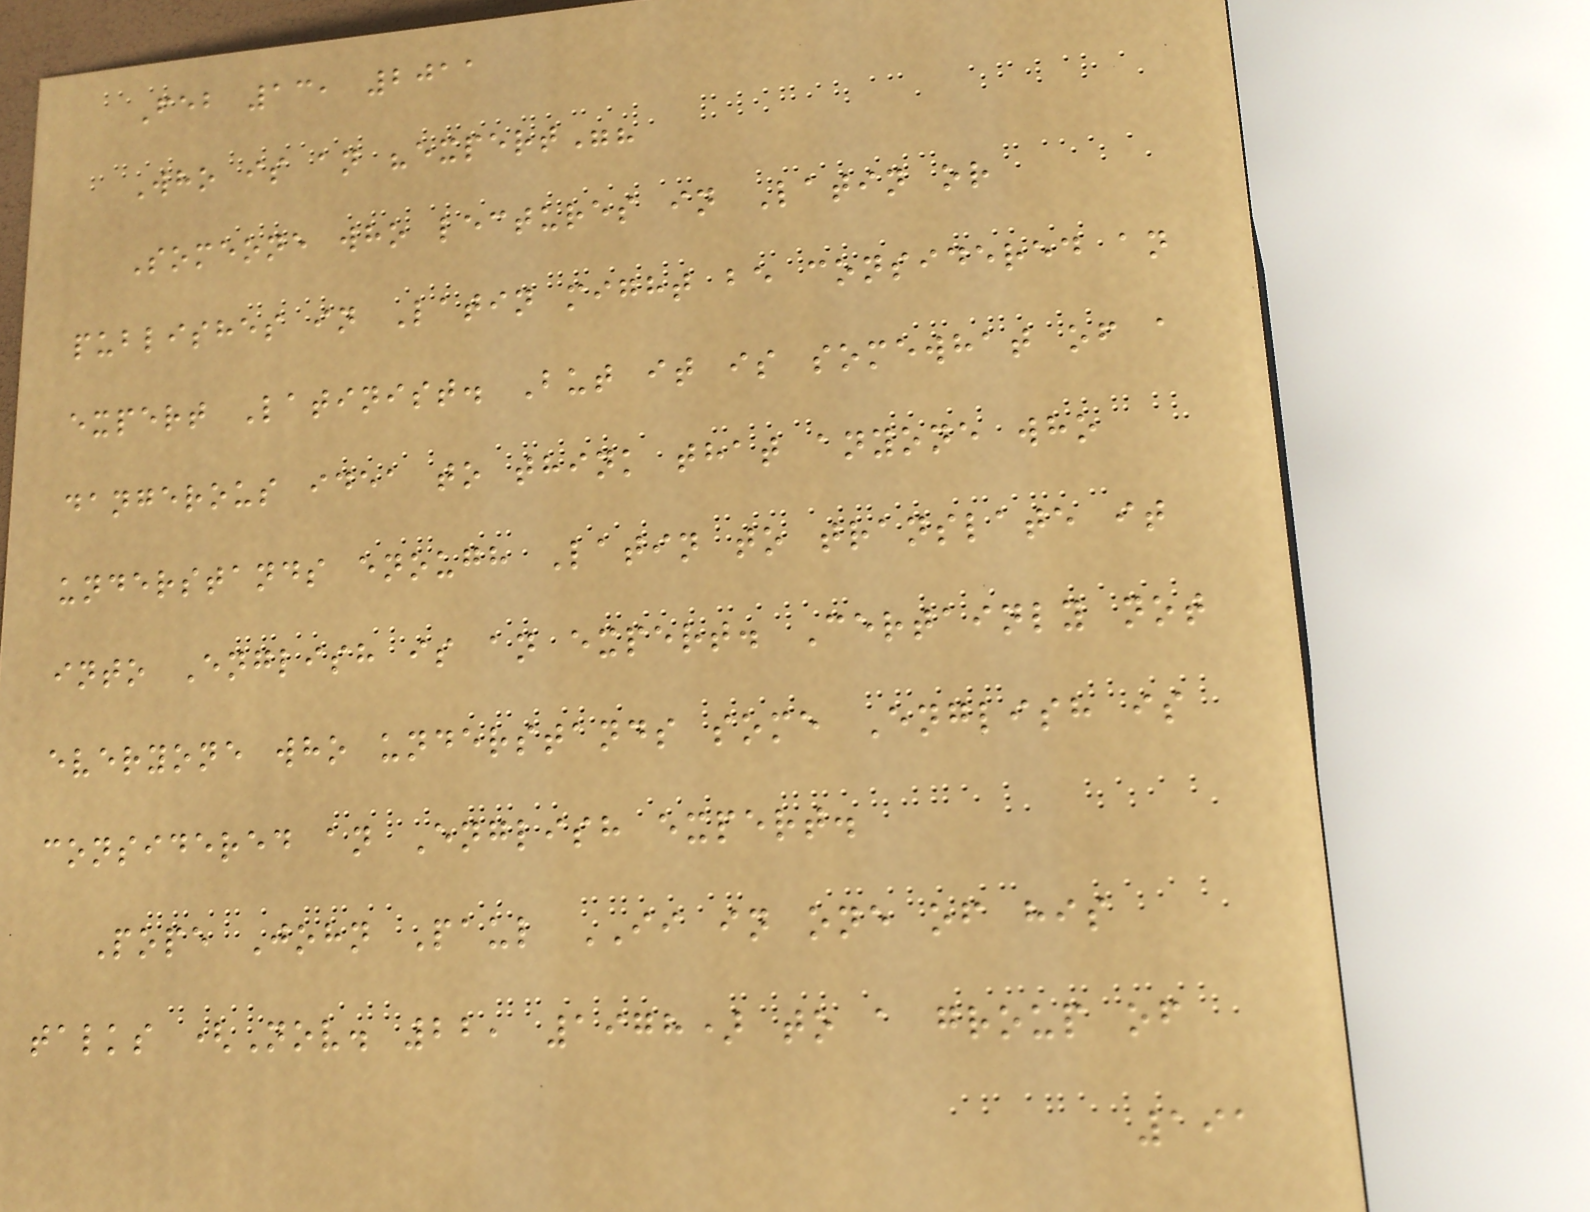Feb 13, 2011
Who is an "expert"?
Someone who lectures in Latin or
publishes in Latin might be considered an
expert Latinist. But it is somewhat of a
dangerous idea to think that anyone who
understands enough Latin to translate it
into English is an expert. Certainly not
everyone who understands some English is
considered an English expert.
Pope John Paul II in one of his
talks (Nov. 22, 1978) to a group of
191
